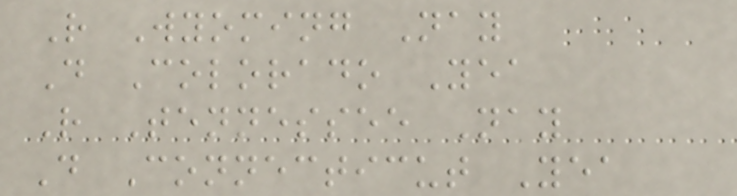R Wyoming Nay
D Colorado Yea
R Tennessee Nay
D Connecticut Yea
